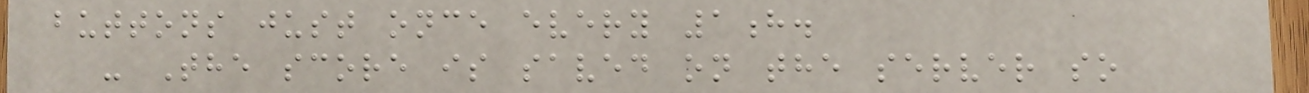buttons just once every 1h.
- The score is saved on the server so
